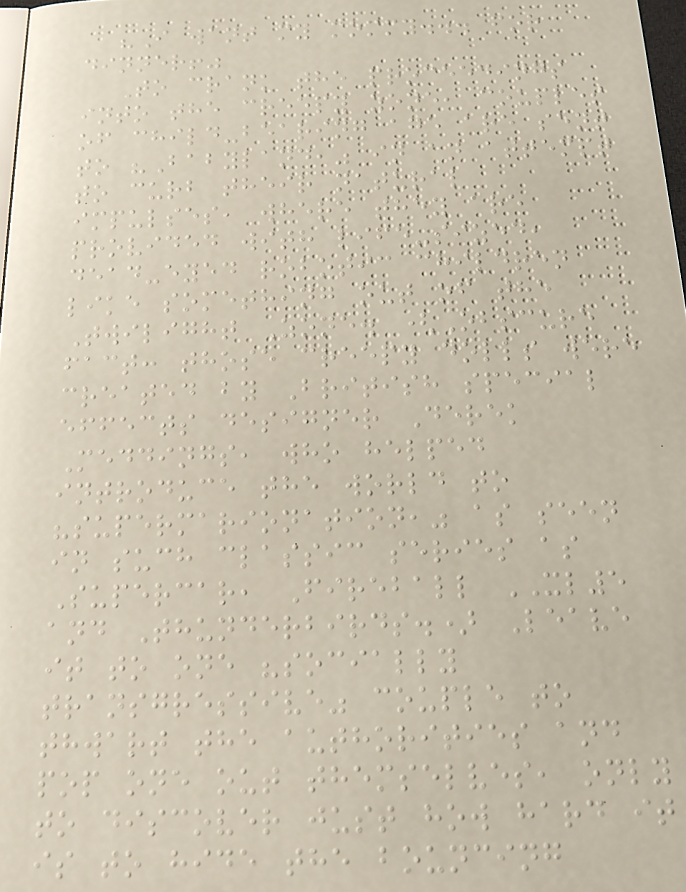"I want my mommy... for
dinner!"
To crank the proceedings
into the creepy zone, couples
of child-bearing age are sent
to "Babyland," in an attempt
to curb their natural
impulses, where they are
provided with life-sized,
dead-eyed robotic children
like something out of the
Twilight Zone. (Obscure
fact: those creepy dolls were
created by British special
effects designer Derek
Meddings, who helped
introduce the world to
"supermarionation," as seen
in such classic series as
Supercar, Fireball XL5
and Thunderbirds.) Leave
it to one "socially
transgressive" couple to
thwart the authorities and
pop one out themselves, only
to discover just how hard it
is to hide the bouncing
